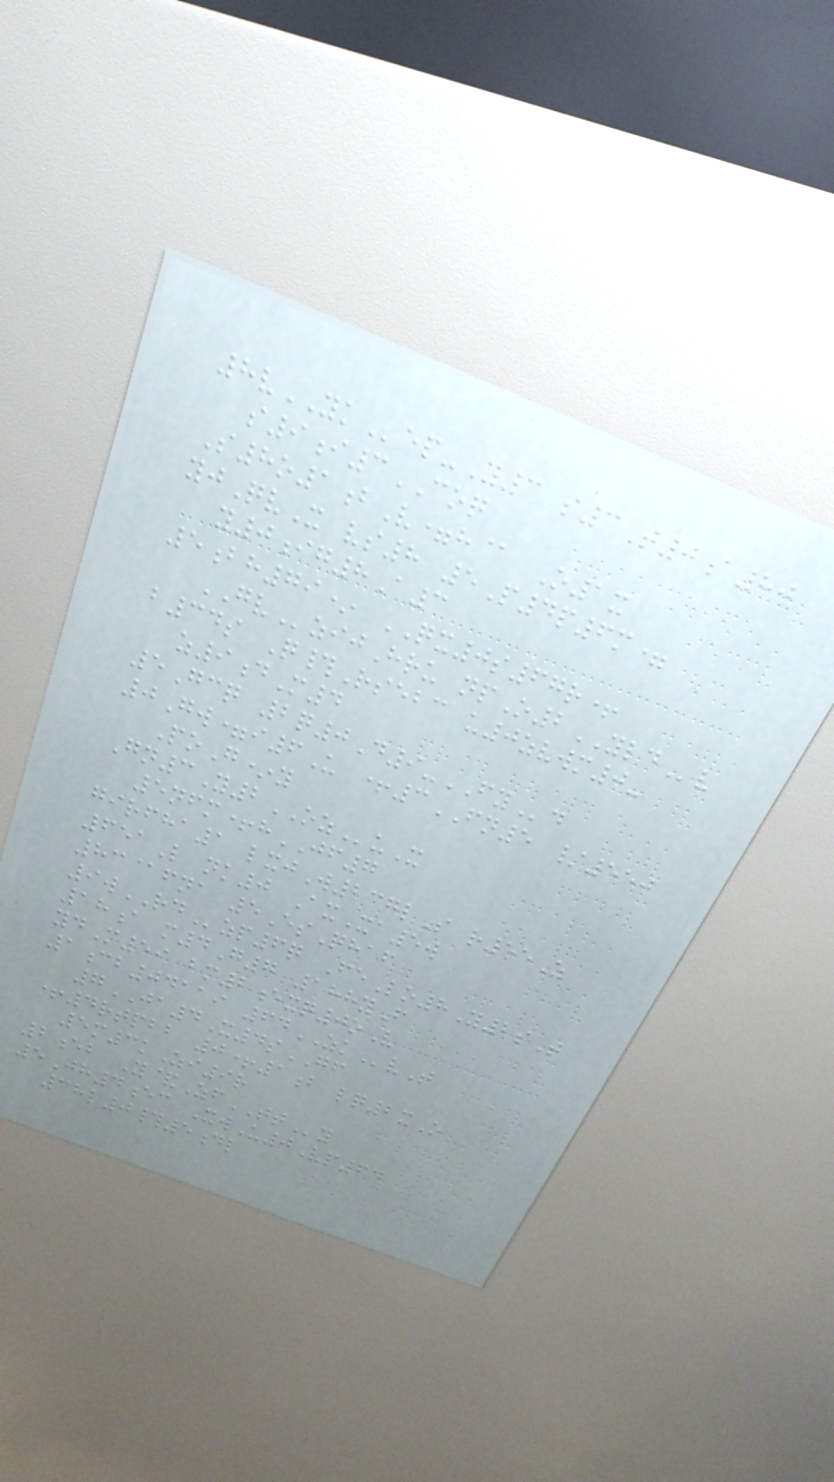8vYKep-Y3 s3T0a80
s9i3COQ
S8o1bV=h@ O1x
yjQvX vs8 5P4p6m=
y0ig8A3
5bh79* QX0s67r+
GVzijHru npO2YLDv
b34s Q#Rsebc u0zvwm0-
z9dM4
5Gcq 2q0D9-FYd
0Gw=i6U +3FN5 /550
PoG*y
Gn3Y2OZuX
5nfm+hJF7
girfha1 lxjW237lS r55Z
651L nk0 AxXa5w
83@fna 5EsQhaf
9wRDzp6q FeLo8Y2sT
18a m4G7 188yF
ydM59 bm2exq0oV
1cb04119 64ZKvT
7JA4X4sGF
+4rtpbb 0+1b lq2xO
5m3kZi9r
2eb Y&ZfTTy
5Jh4ec XwU0Vp64
38l0#5dl
